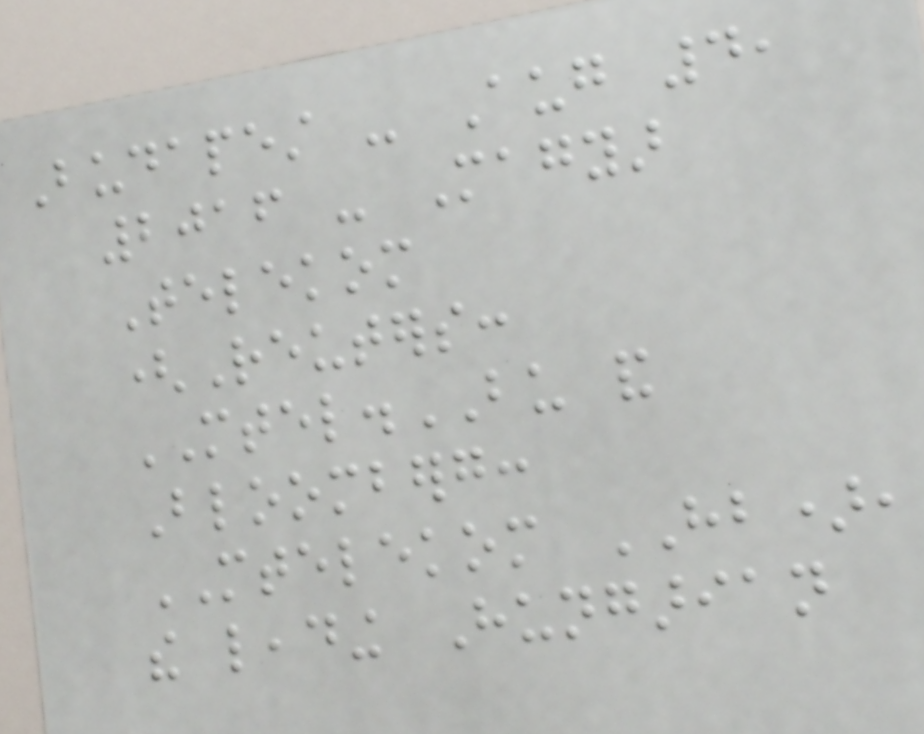Budapest - Aug 4,
2016 - Magyar
Telekom
(Reuters:
MTEL.BU and
Bloomberg:
MTELEKOM HB),
the leading Hungarian
